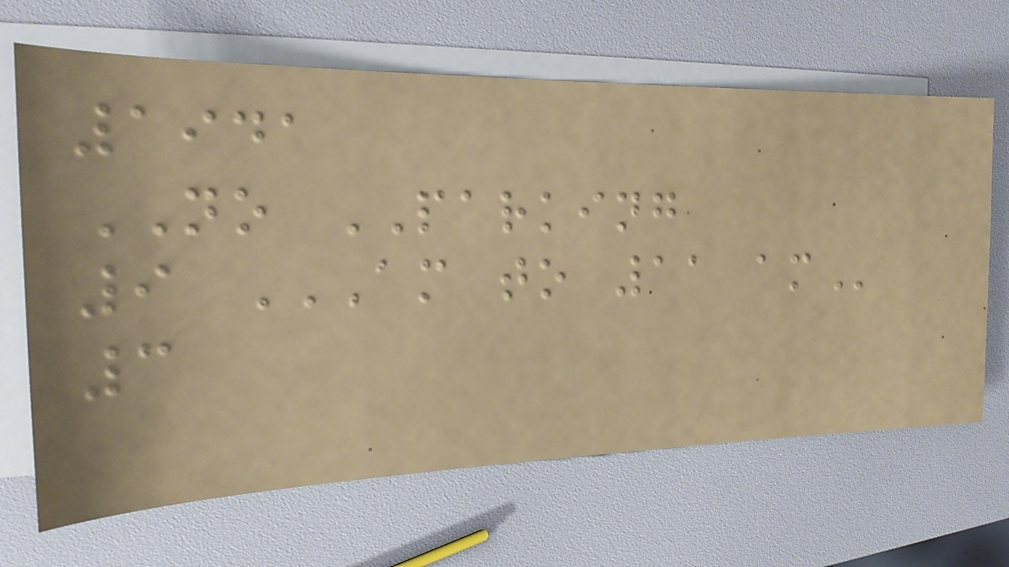1941
NO PARKING
9 AM TO 11 AM
3
